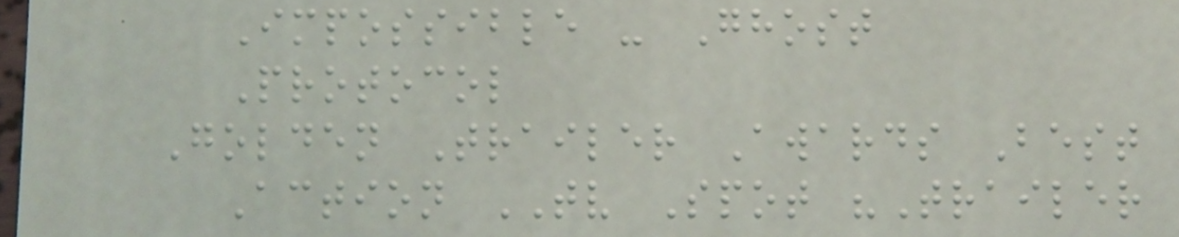Impossible - Ghost
Protocol
Golden Trailer Awards Best
Action TV Spot "Trailer
